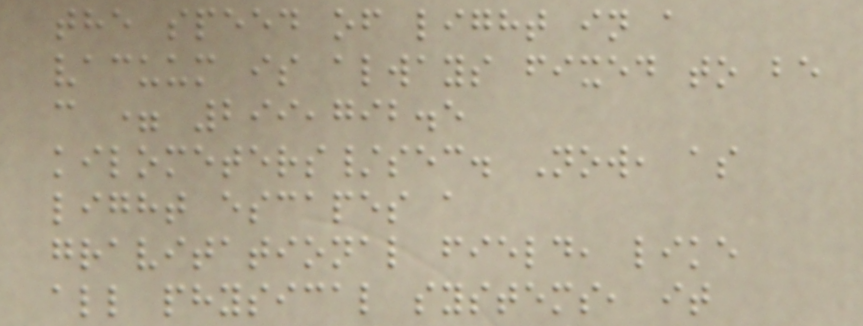the speed of light in a
vacuum is always fixed to be
c = 299,792.5
kilometers/sec. Now, as
light escapes a
gravitational field, like
all physical systems, it
